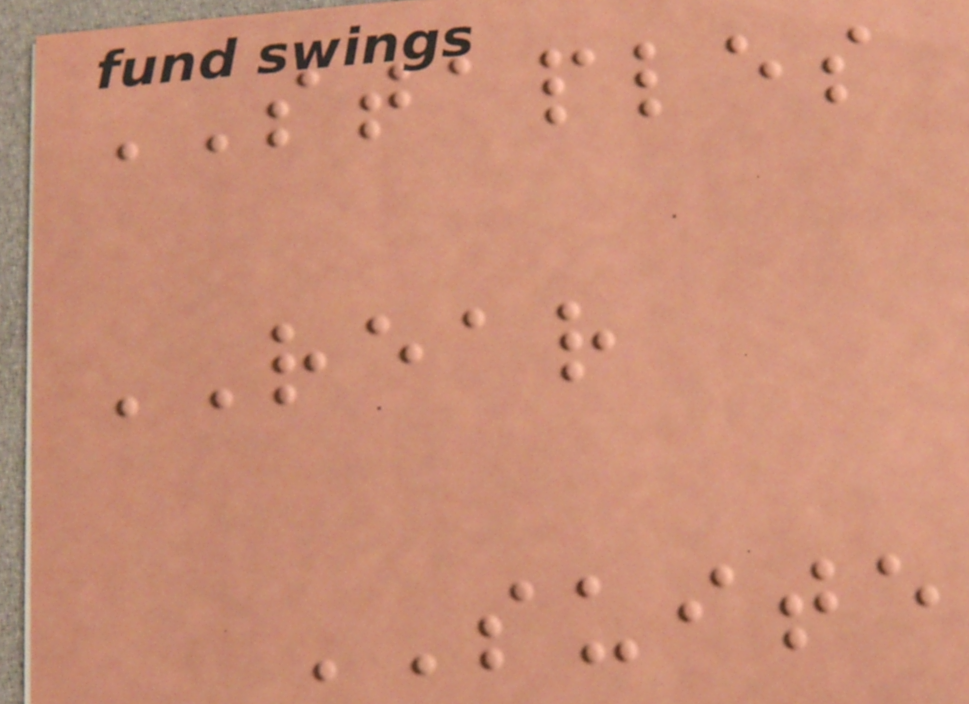STAPLES
REAR
SUITE
